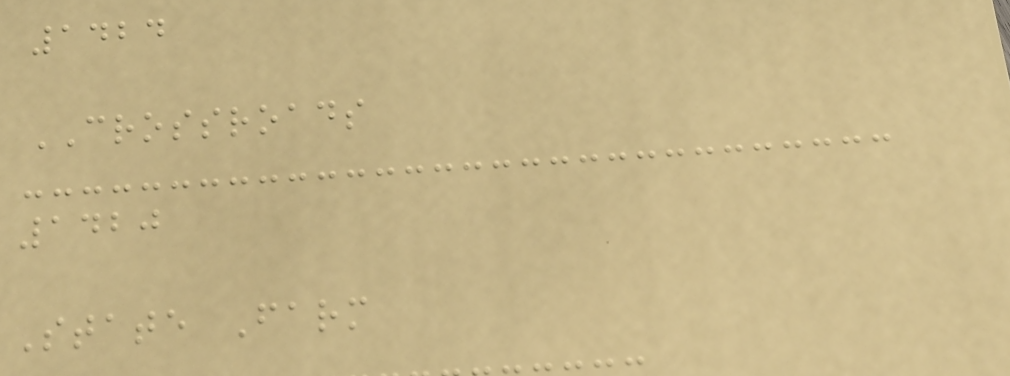1424
CROSSROADS
1420
State Farm
